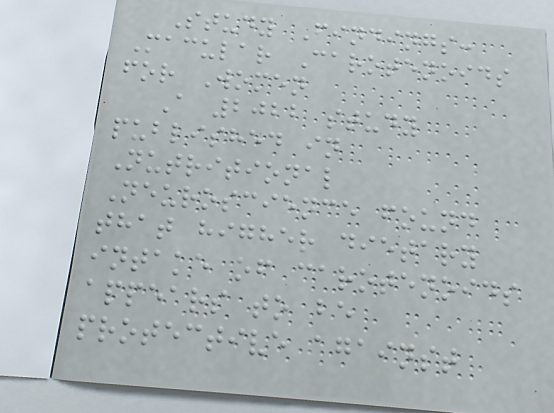Study Findings:
Macular Carotenoids
for Women
A 2022 study
published in
Nutritional
Neuroscience found
that higher dietary
intake of carotenoids
appears to be
protective against
